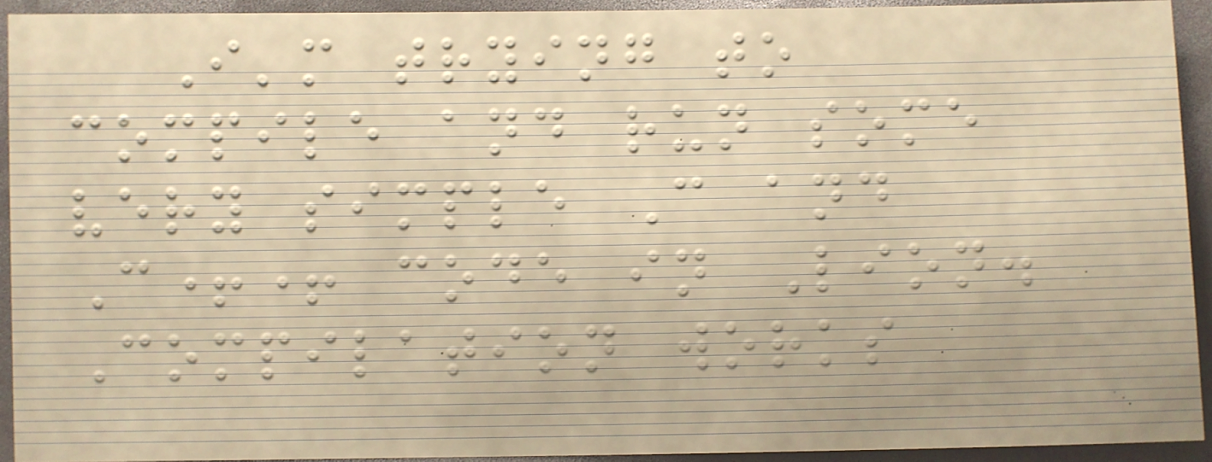I'm trying to
compile and run some
very simple C and
C++ code in Lion.
Compilation works
